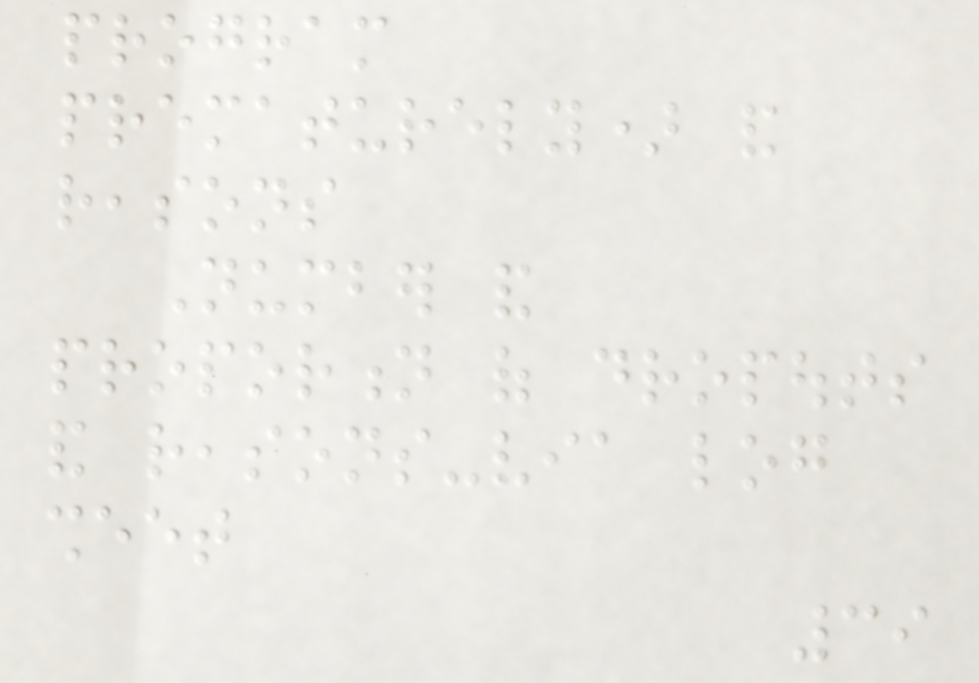program
prematurely) and
reasons
Number and
proportion of dropouts
and reasons-via log
sheet
39
